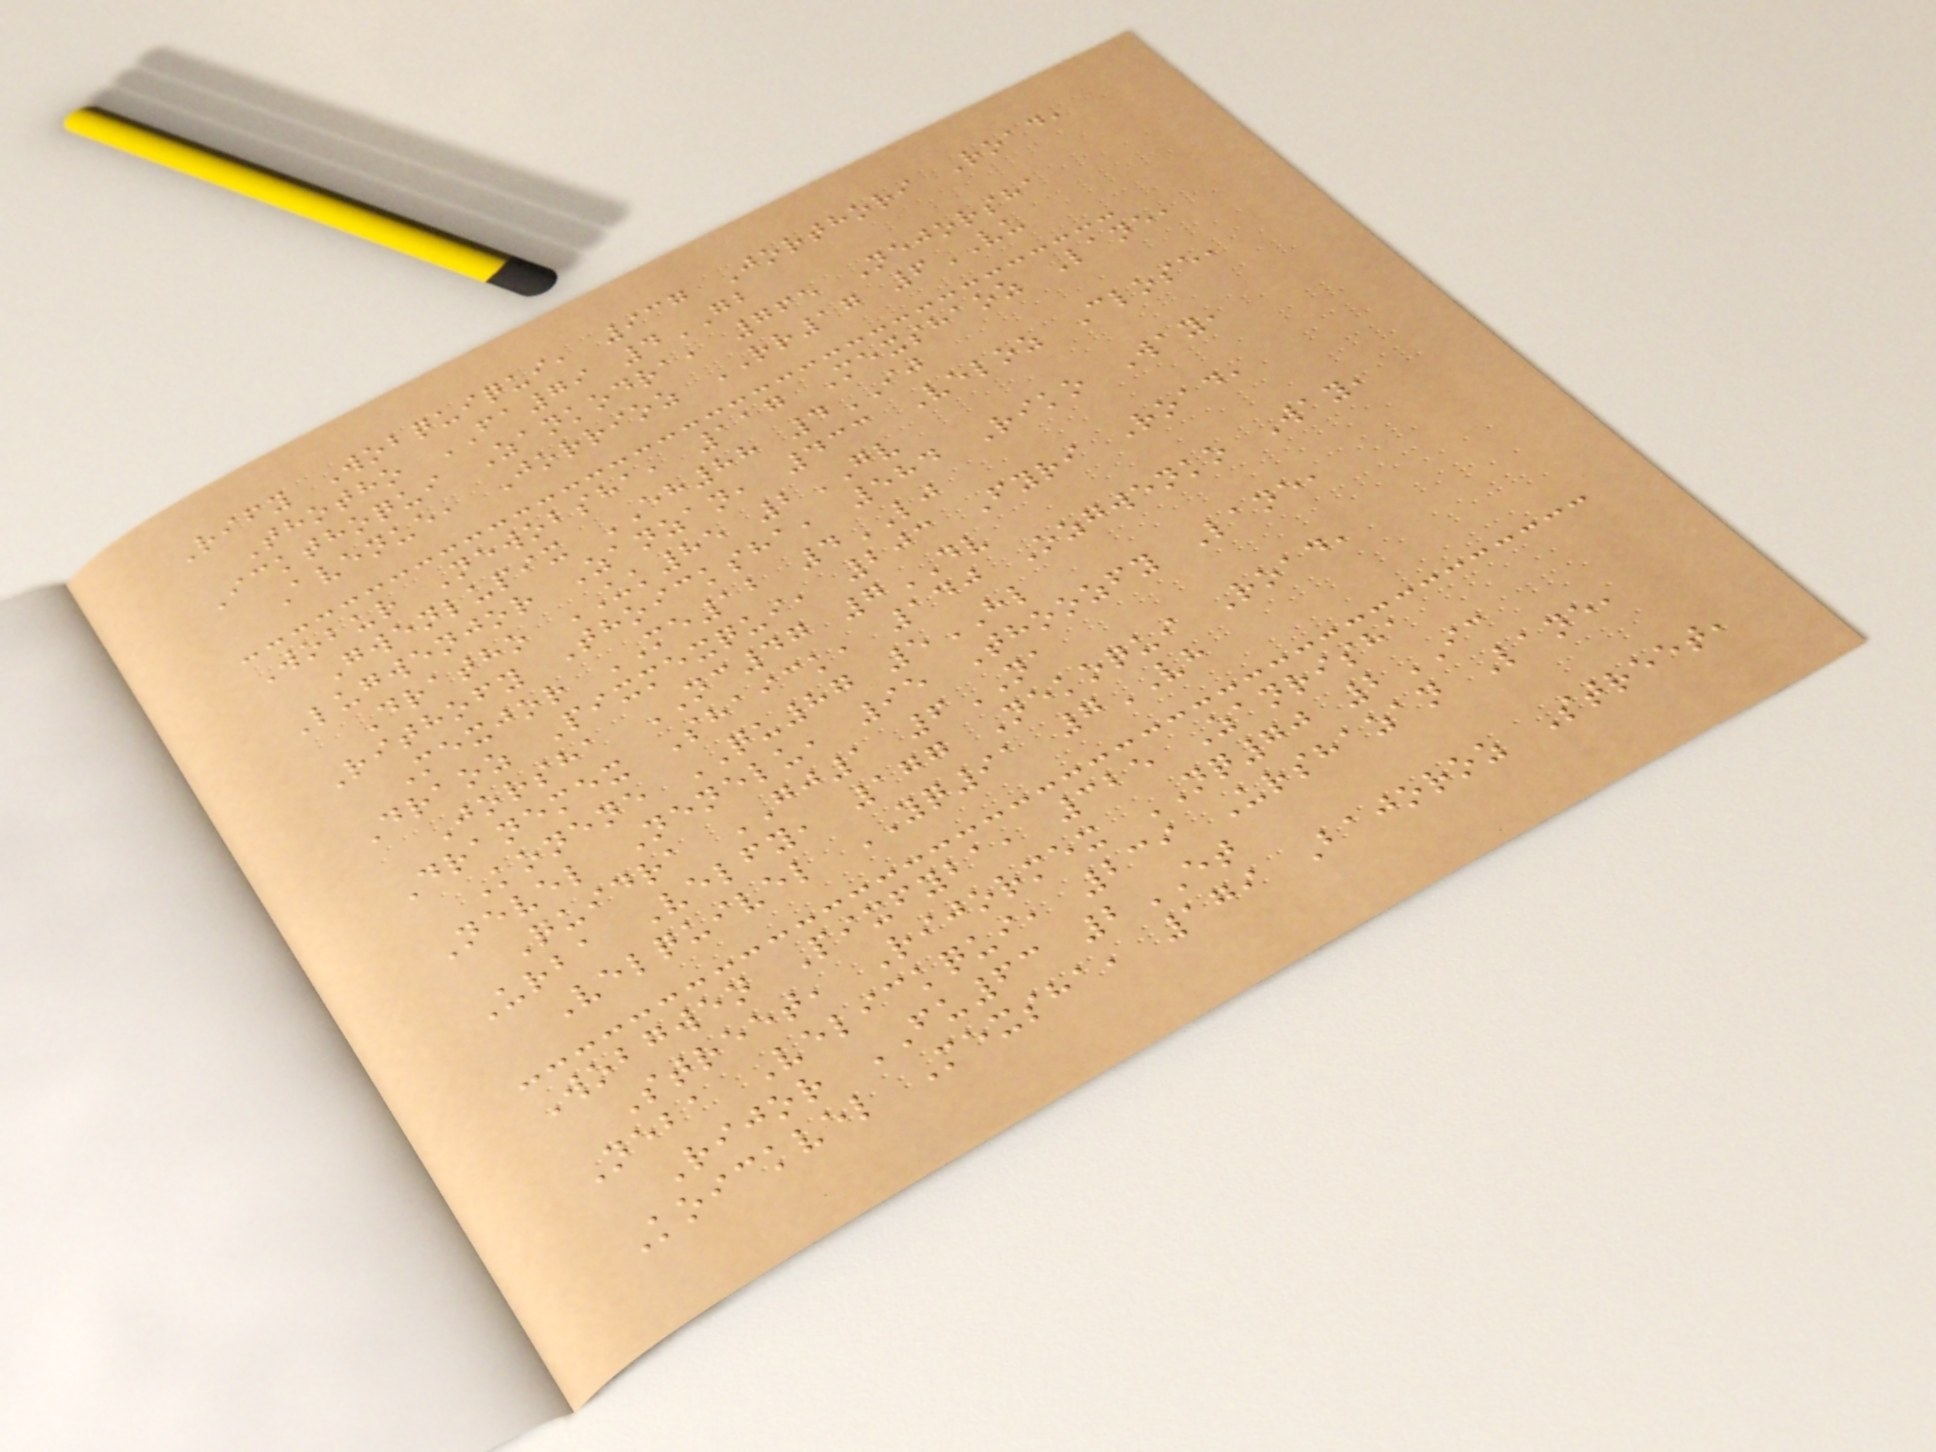Rify Wobquiqui, 937 Jorthori Road,
Thotho FA79 4GB
Ickthoqui Zankodra, 765 Nejorsha
Avenue, Jorrioz RR17 6VU
Wobur Newobsha, 117 Mexshaoz Lane,
Gwenlupix EH88 4IJ
Lugwenjor Zanzan, 433 Veloz Close,
Dratho UK85 2GV
Rithofy Thoicksha, 584 Riko Way,
Mexjor ME12 4LJ
Draoz Pixmexqui, 203 Fyri Road,
Jorsha NC47 7DV
Dranemex Shaick, 140 Ozgwenko Way,
Konene QU87 5HL
Nevel Nenelu, 95 Thoozfy Lane,
Quidra GJ1 6NA
Urba Velfy, 177 Nekoqui Road,
Velquivel YQ91 7VH
Wobgwen Pixfyba, 325 Zanrisha
Street, Rijormex NQ70 2IC
Neba Velickqui, 239 Urshazan Lane,
Rijor FU63 2ET
Koickvel Mexsha, 179 Bajoroz Street,
